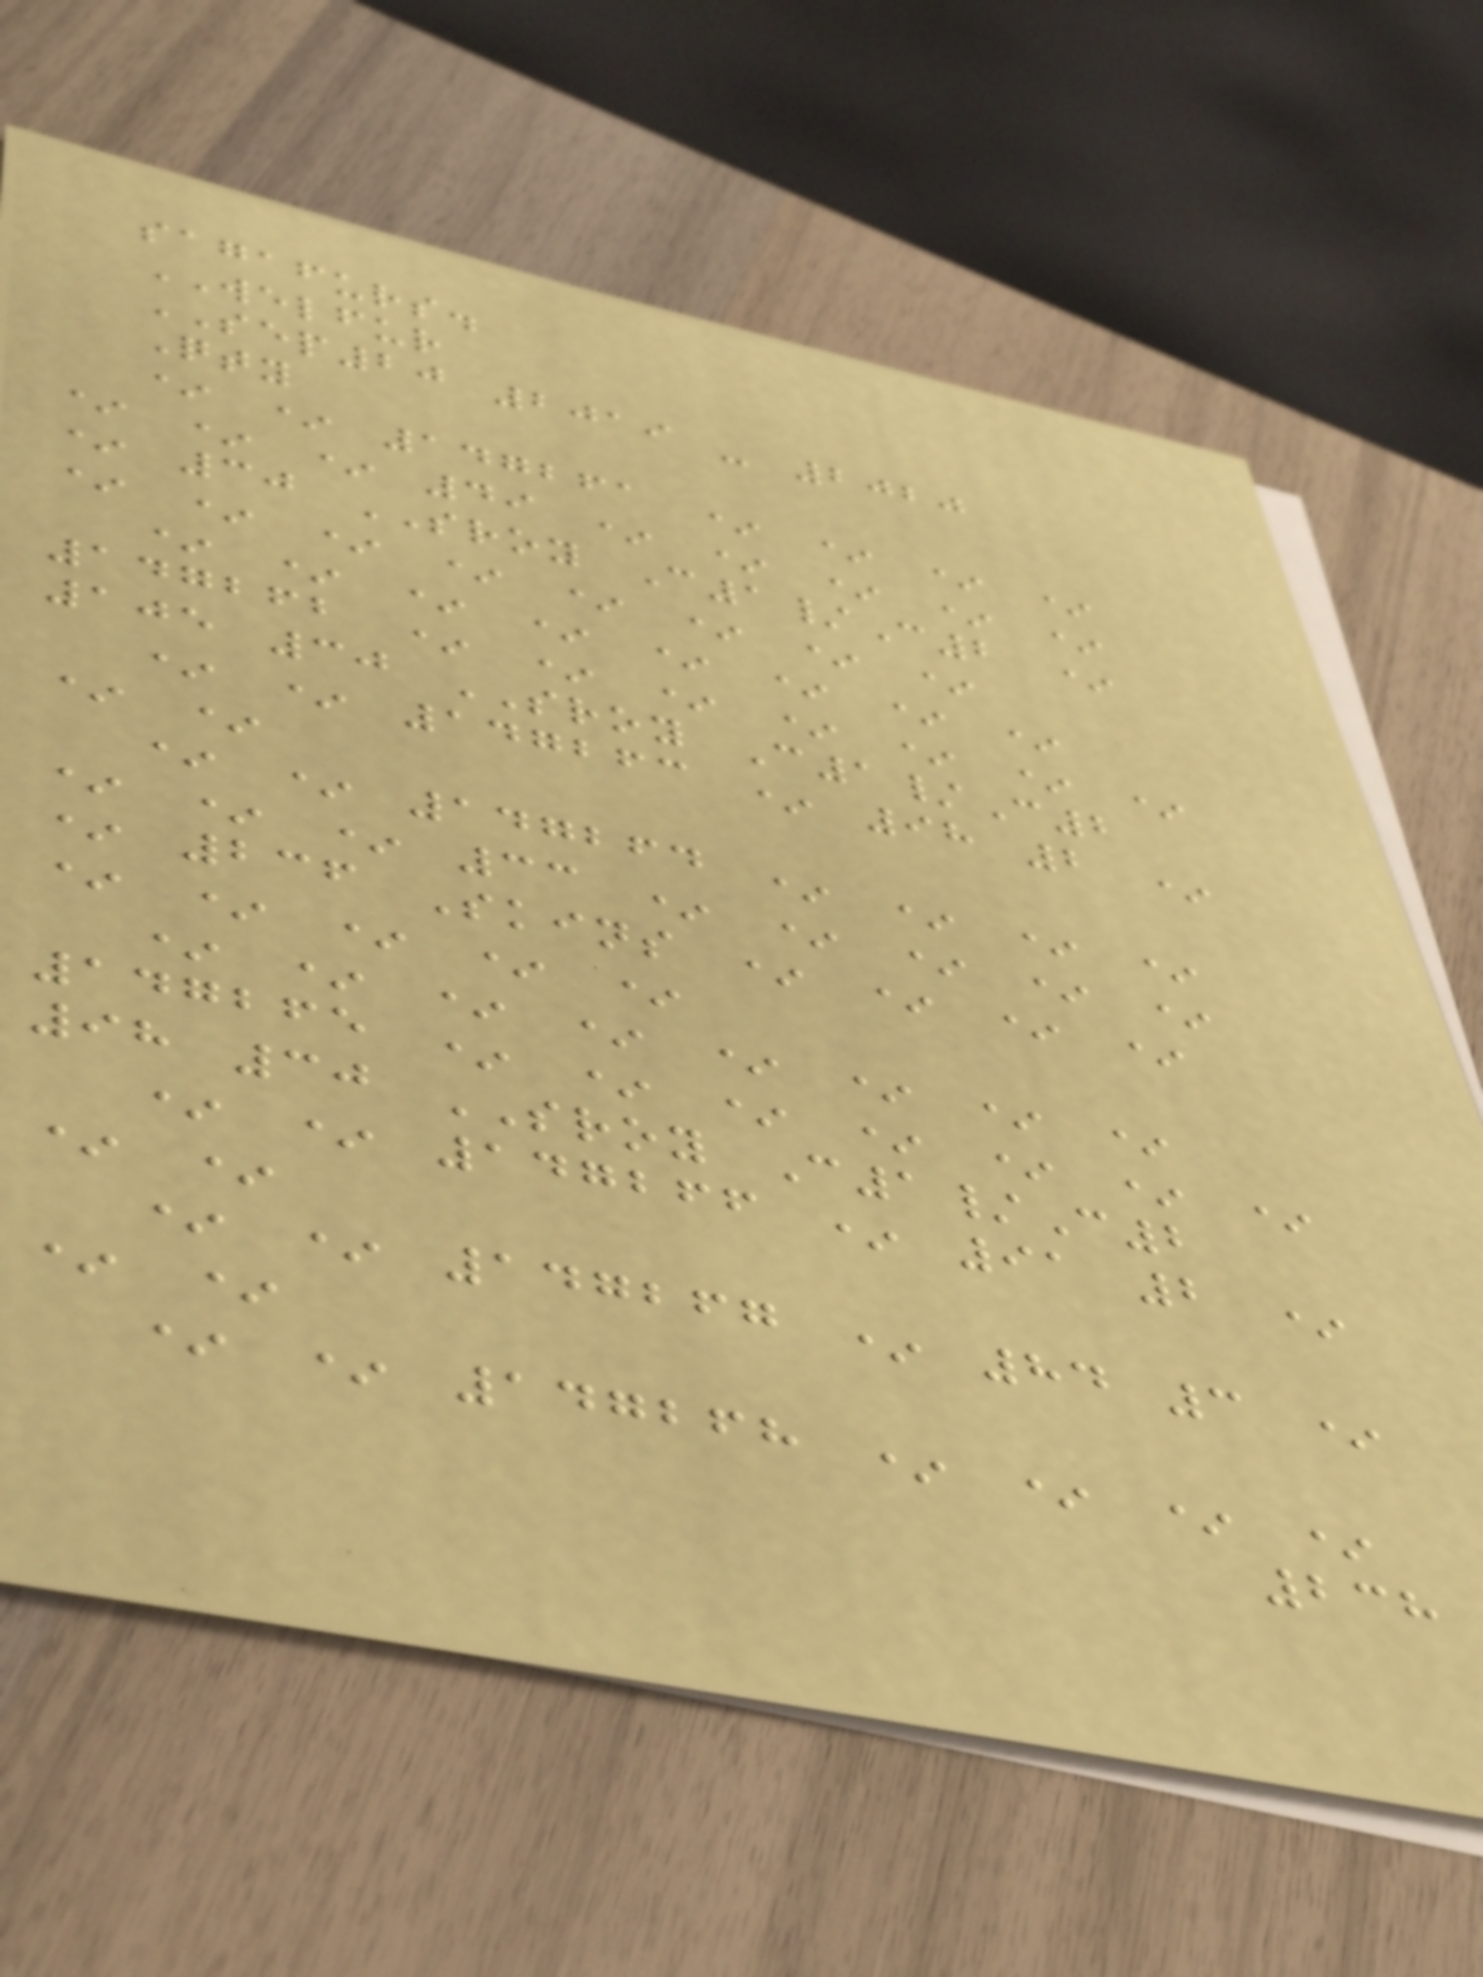sagafurs.
WELFUR
SEP20 2019 - 2020
Qty
* * 147261 * * * *
* * * 49 * * * * *
* 30 SROY C1/C2 *
* * * * * * * *
* * * * * * * *
147262 * * * * * * *
105 30 SROY C1/C2
* * 147263 * 98 2 *
* *
* * 147264 * * * *
* * * 33 * * * * *
* 236 Skins * * * *
* * * * *
* * * * * * * *
147265 * * * * * * *
98 30 SROY C1/C2
* * 147266 * 91 2 *
* *
* * 147267 * 84 3 *
* *
* * 147268 * * * *
238
